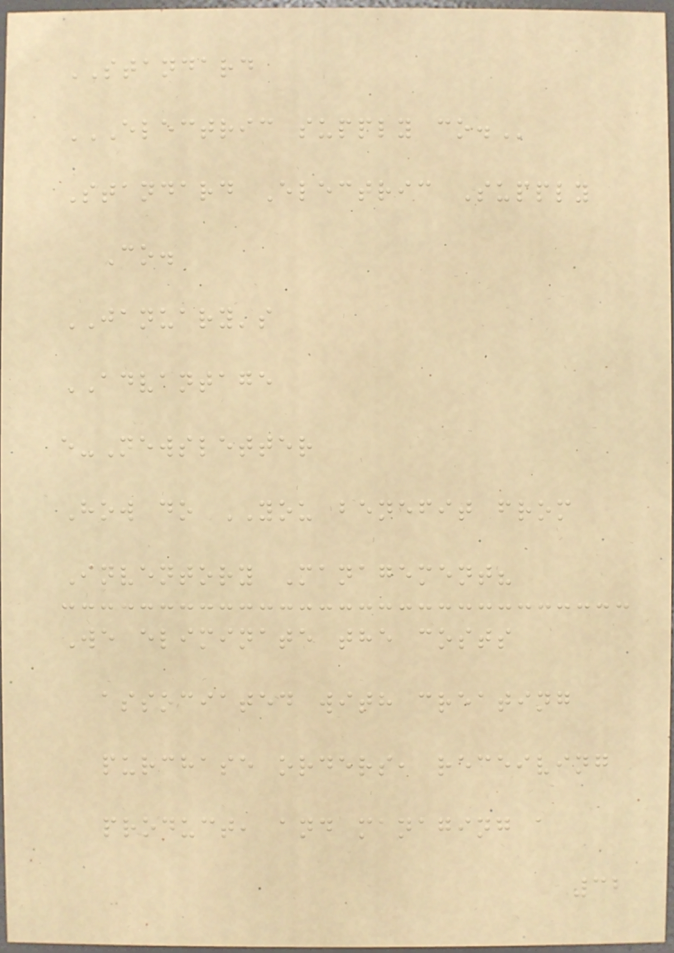STANDARD
ELECTRIC SUPPLY CO.
Standard Electric Supply
Co.
JANUARY's
ADVANTAGE
e-Newsletter
How do YOU benefit from
Inventory Management?
We eliminate the costs
associated with creating
purchase orders, receiving
product, and managing a
32
